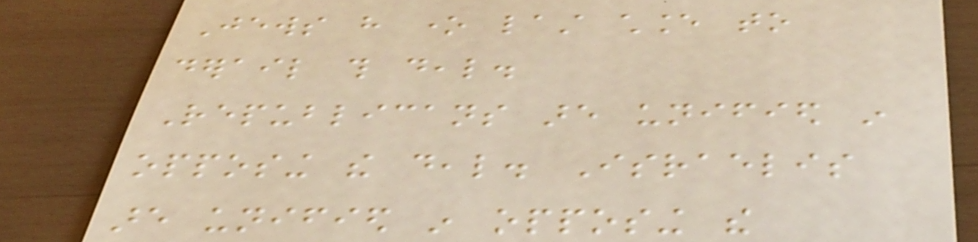Jews have one last chance to
derail this deal.
Republicans are unified in
opposing the deal. Israelis
are unified in opposing the
